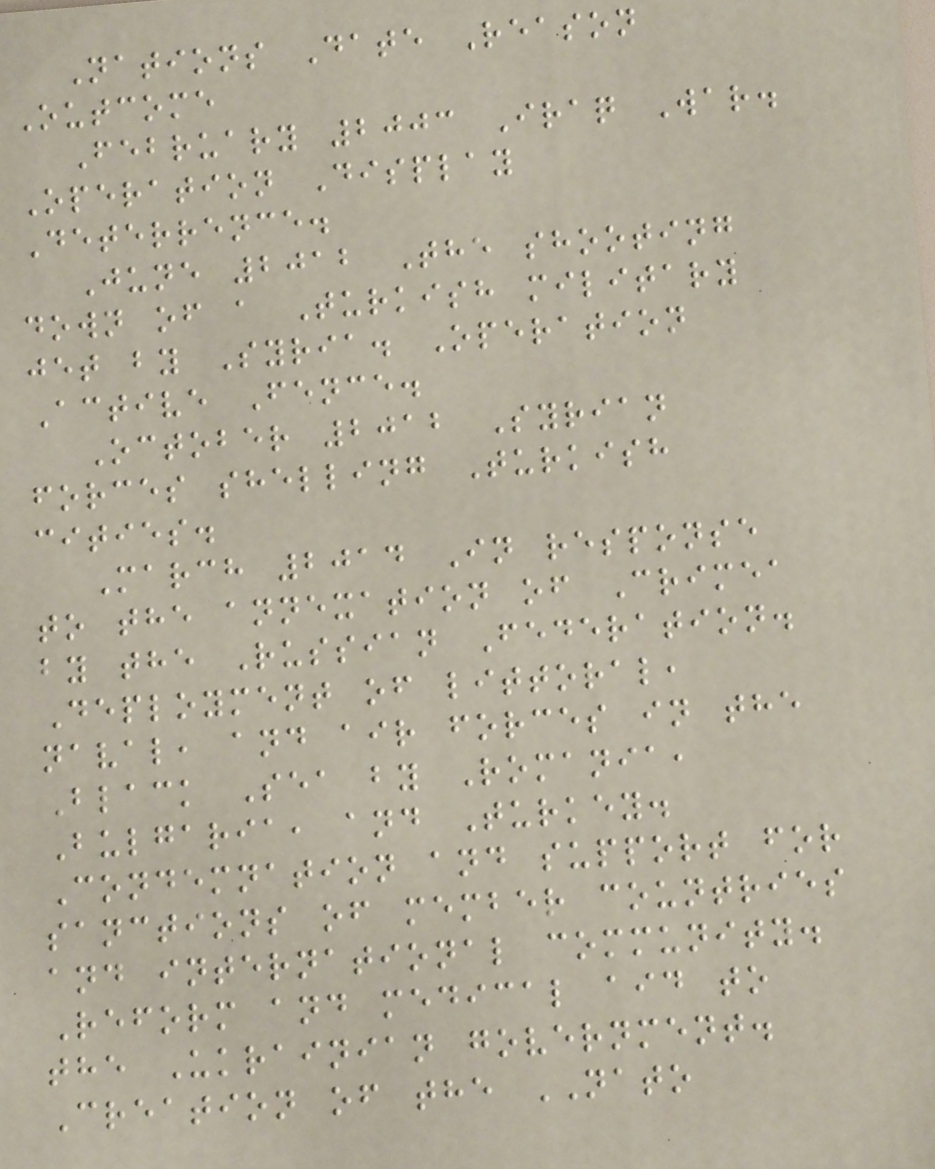Nations Date Reason
Outcome
February 2003 Iraq War.
Operation Display
Deterrence.
June 2012 The shooting
down of a Turkish military
jet by Syria. Operation
Active Fence.
October 2012 Syrian
forces shelling Turkish
cities.
March 2014 In response
to the annexation of Crimea
by the Russian Federation.
Deployment of littoral,
naval, and air forces in the
Black Sea by Romania,
Bulgaria, and Turkey.
Condemnation and support for
sanctions of member countries
and international community.
Reform and medical aid to
the Ukrainian government.
Creation of the NATO
